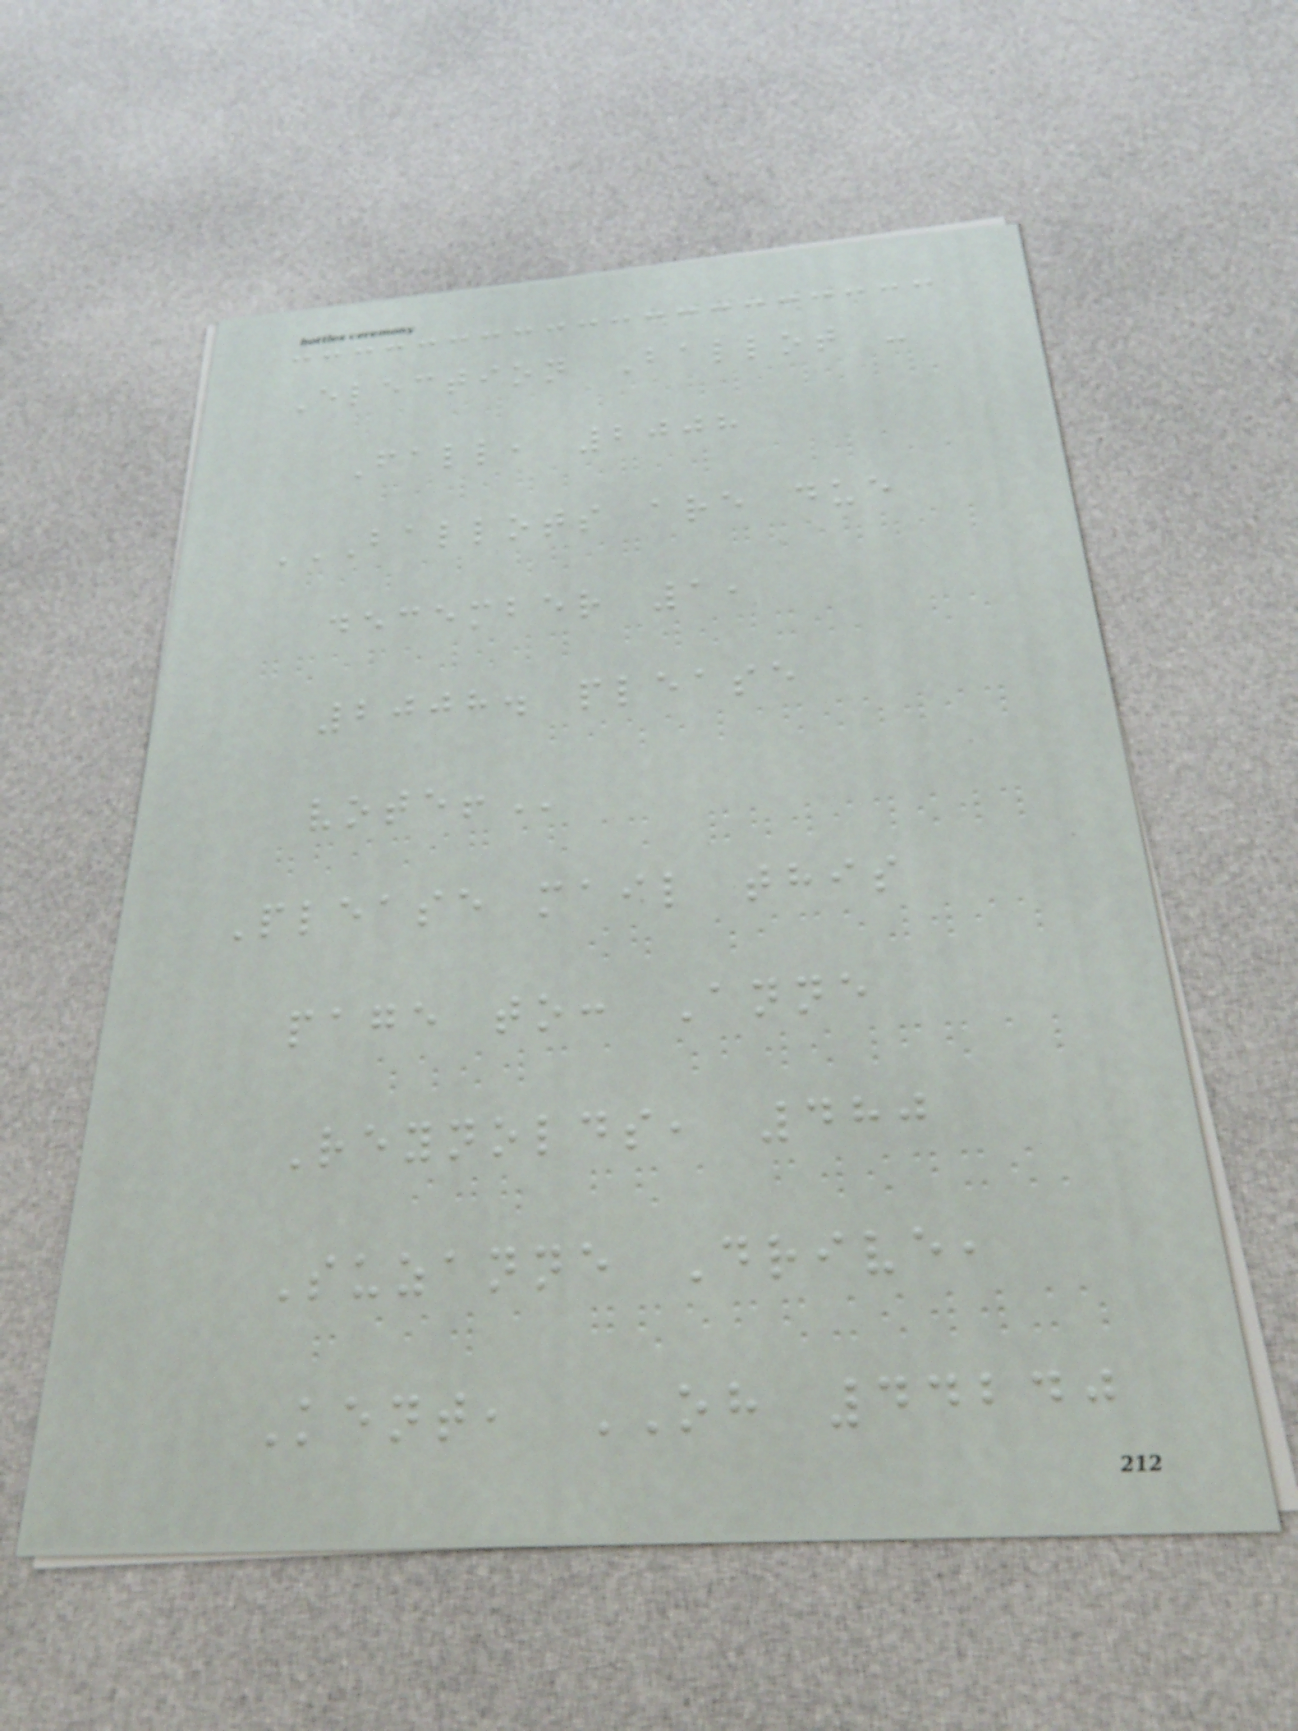Election Ballot -
Fall, 2008
BALLOTS ARE DUE
DECEMBER 1,
2008. PLEASE
VOTE!
Please mail this
page to: Anne
Reynolds, 480
Suzanne Drive,
Kent, OH 44240
